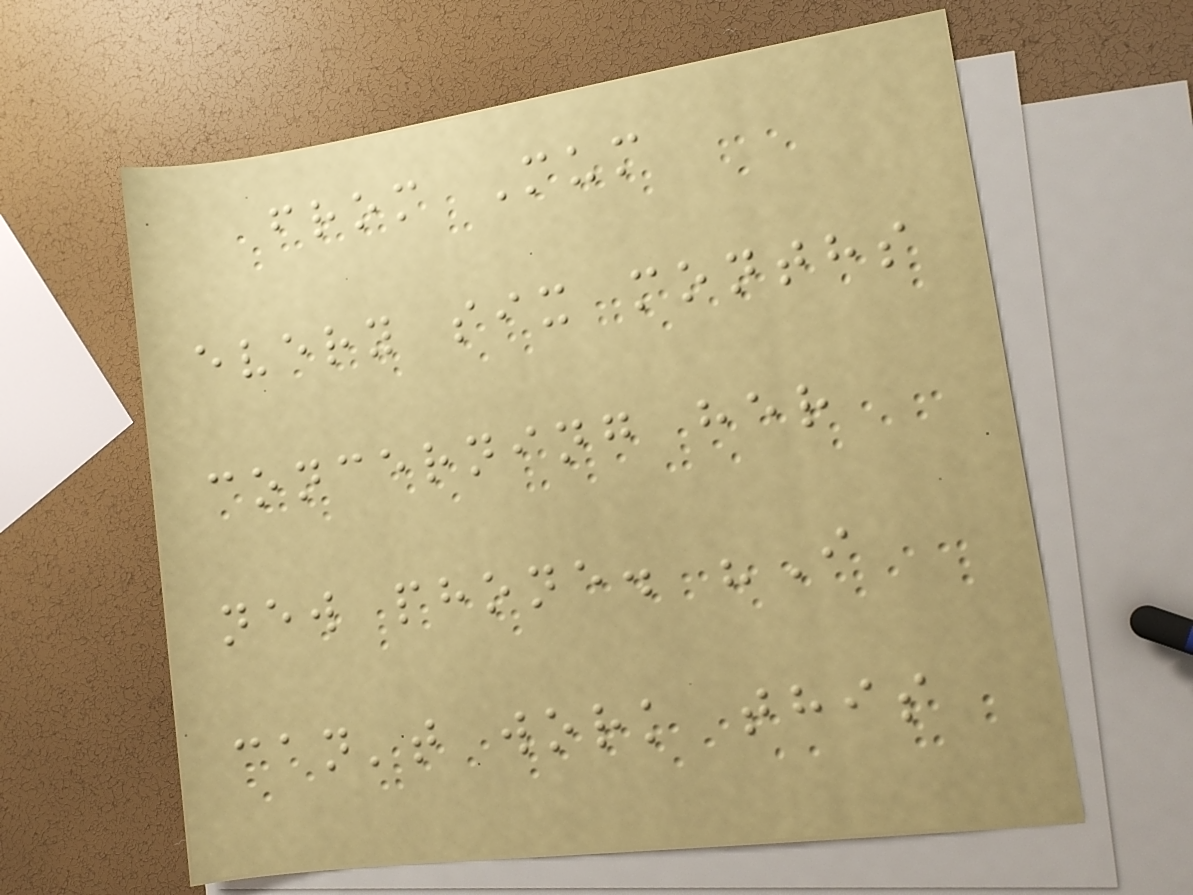from Mum
every six months
concerning her
new phone. "I
can't work this
